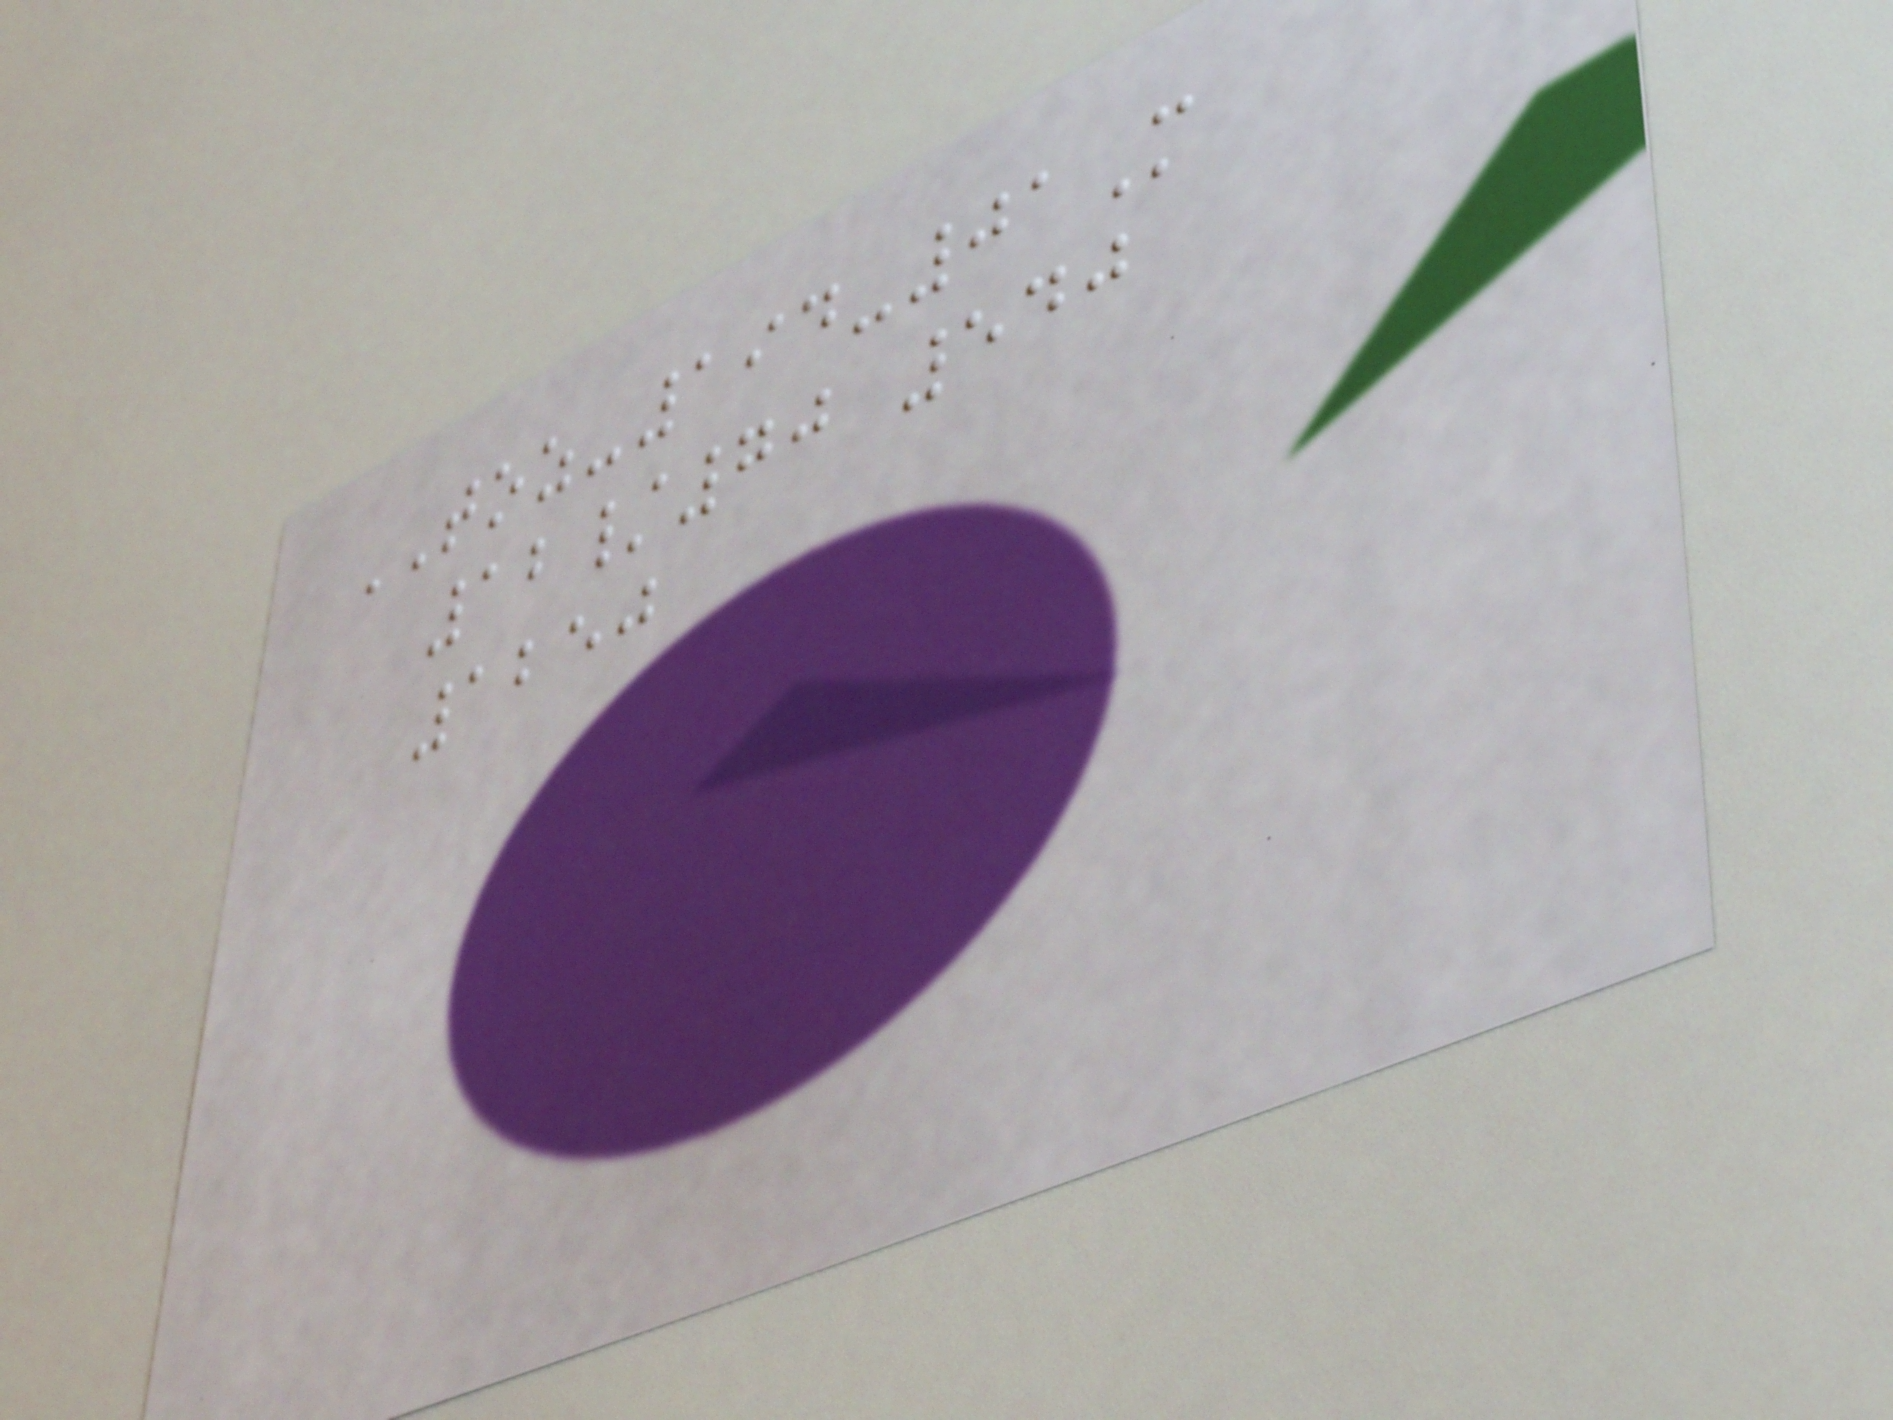TOZ-194-01M
12/70 540
1250
